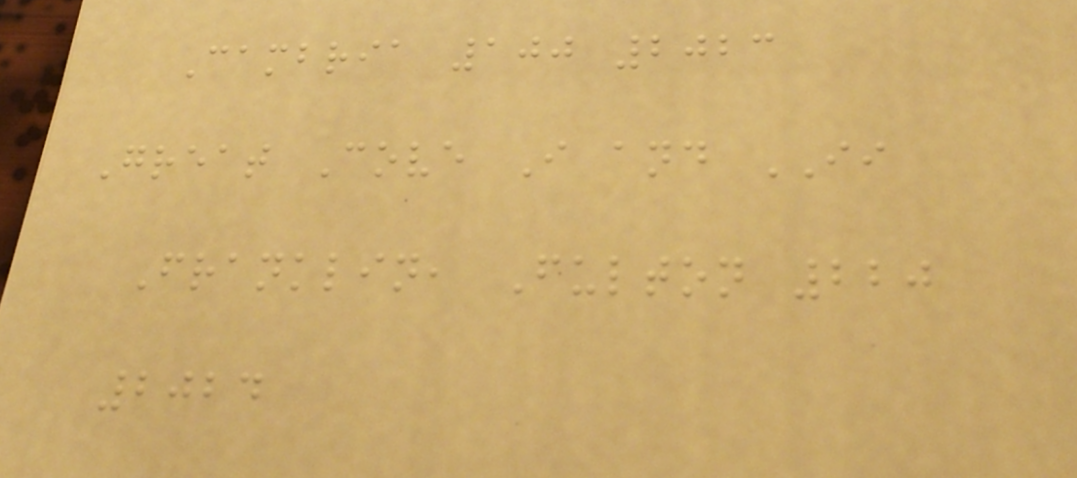Cambria 100 2023
Great Cove I and II
Franklin, Fulton 220
2024
